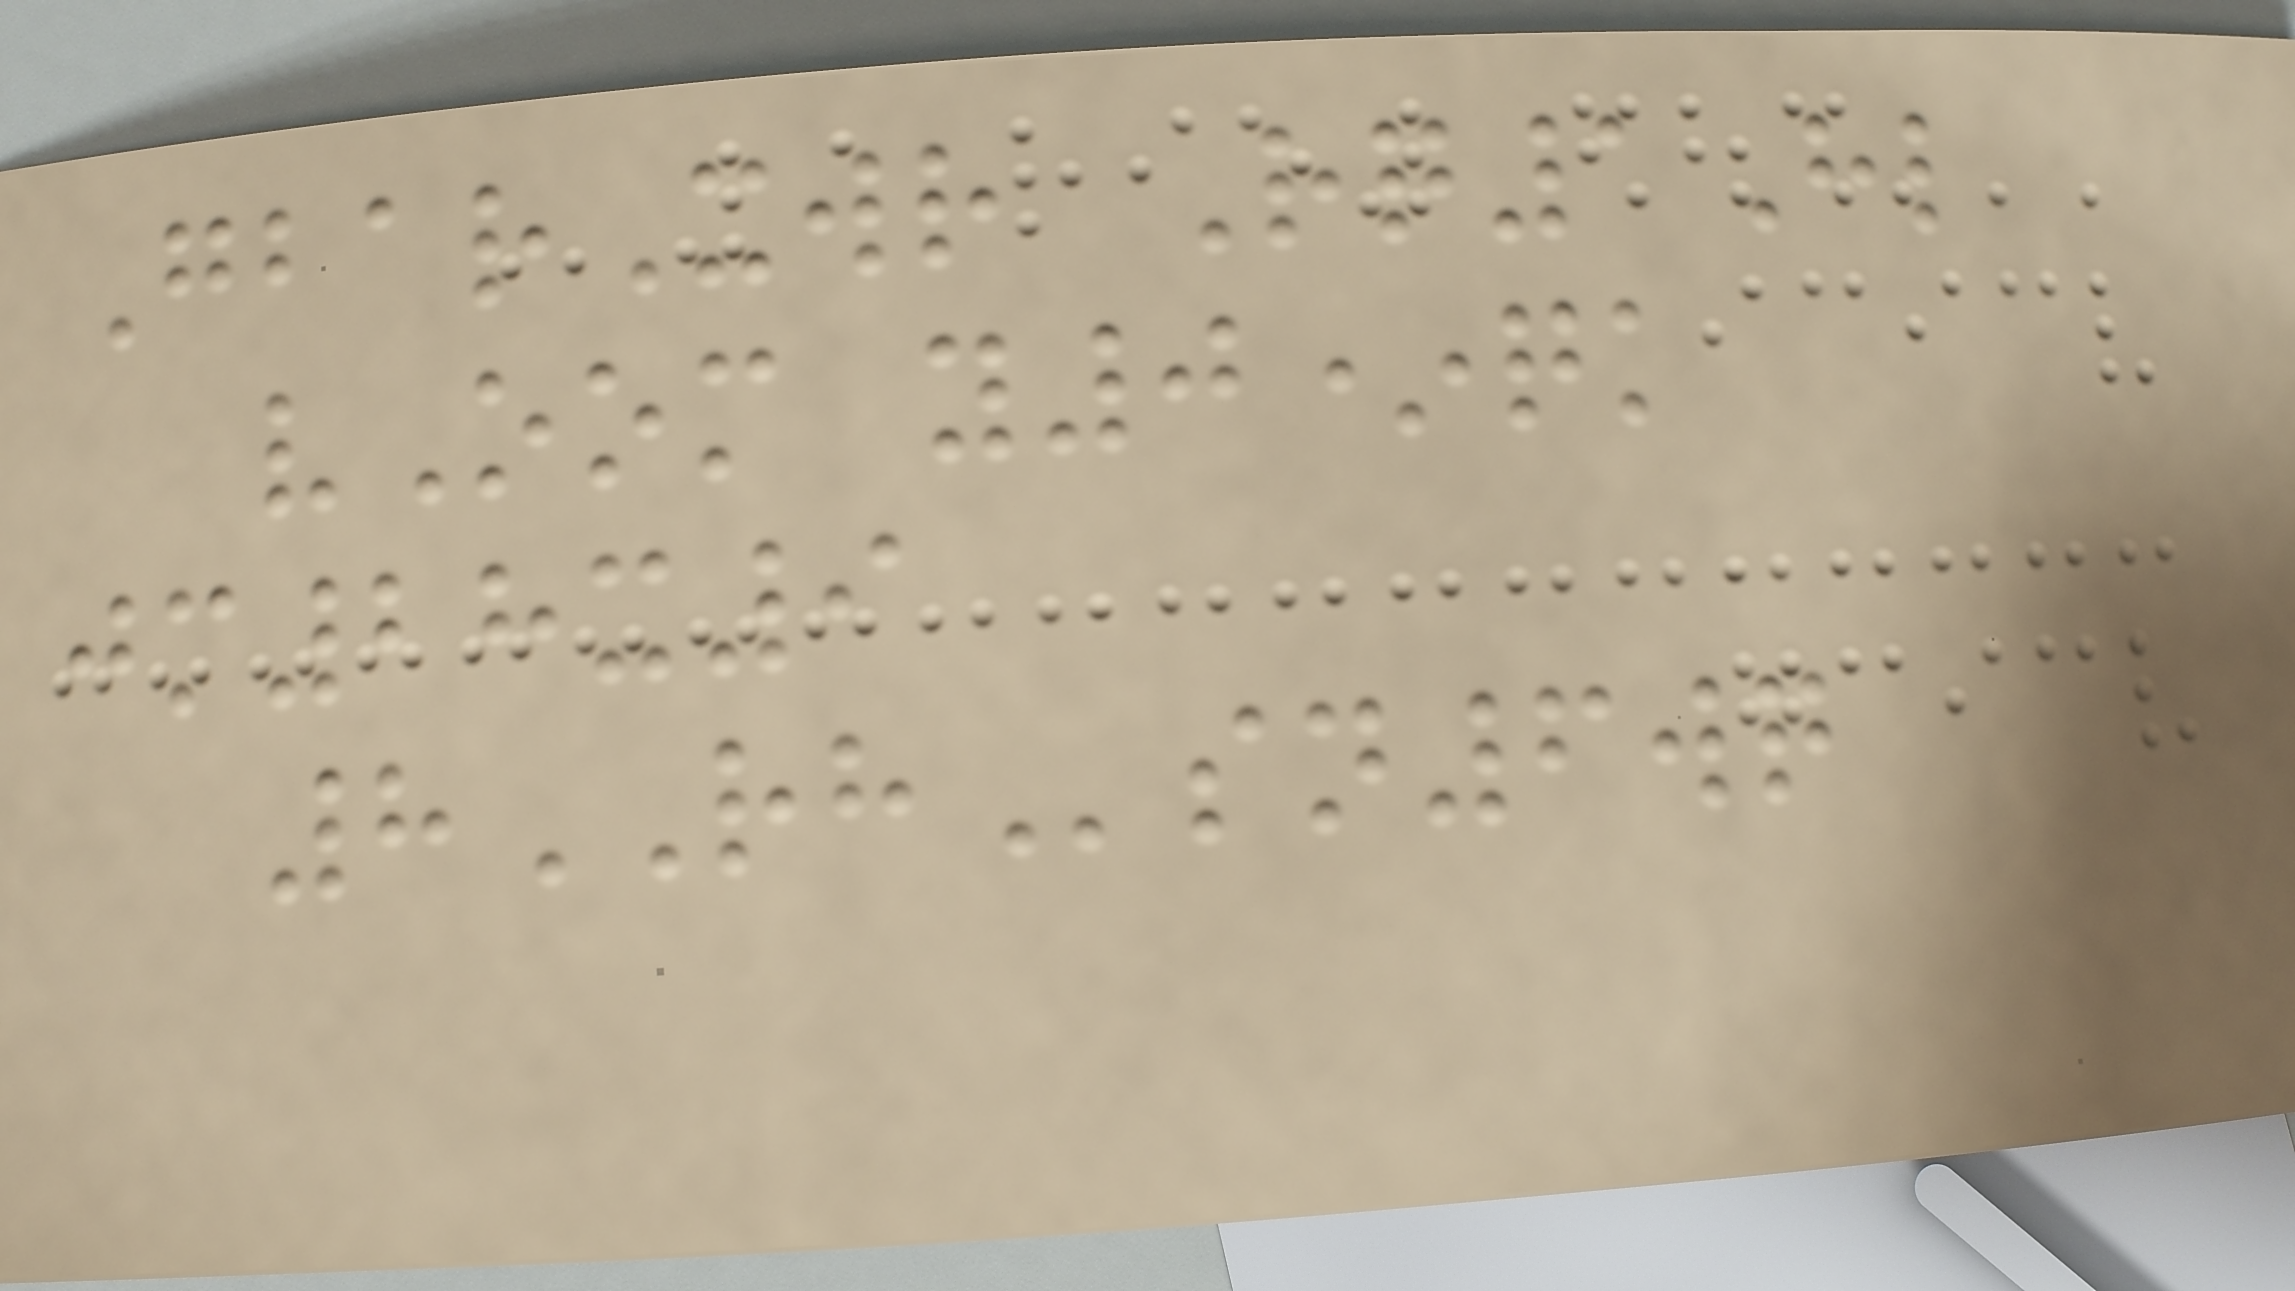GbarXwr Rq1Hl
vOom y0*qk
jm28x9
8RHsn6wq
